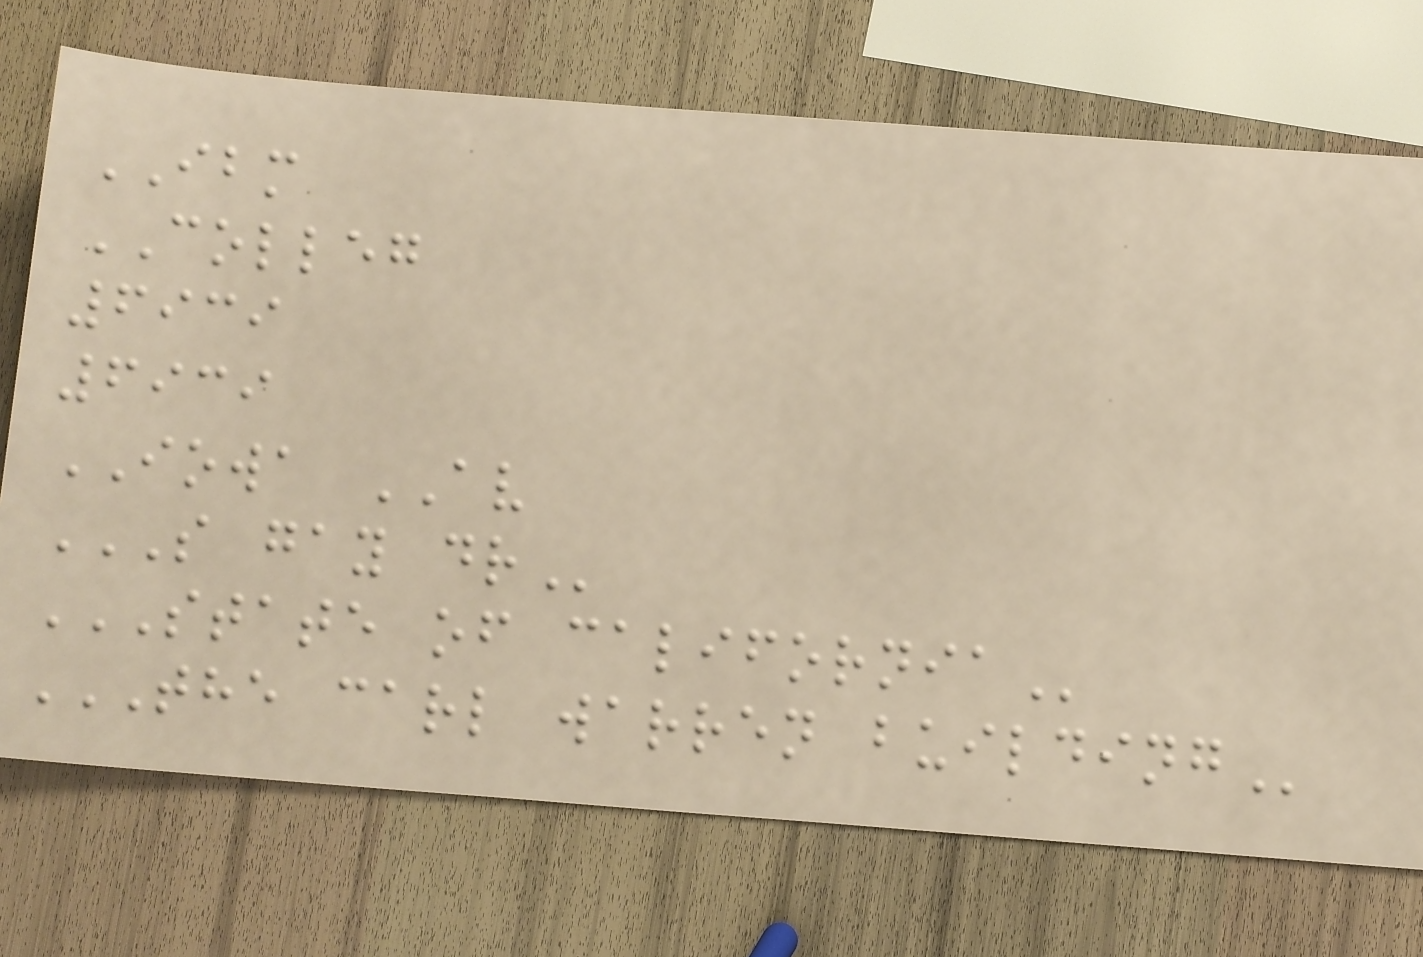IBM
COLLEG
6939
6939
IOWA AV
S GAY DR
STATE OF CALIFORNIA
THE CARL WARREN BUILDING
